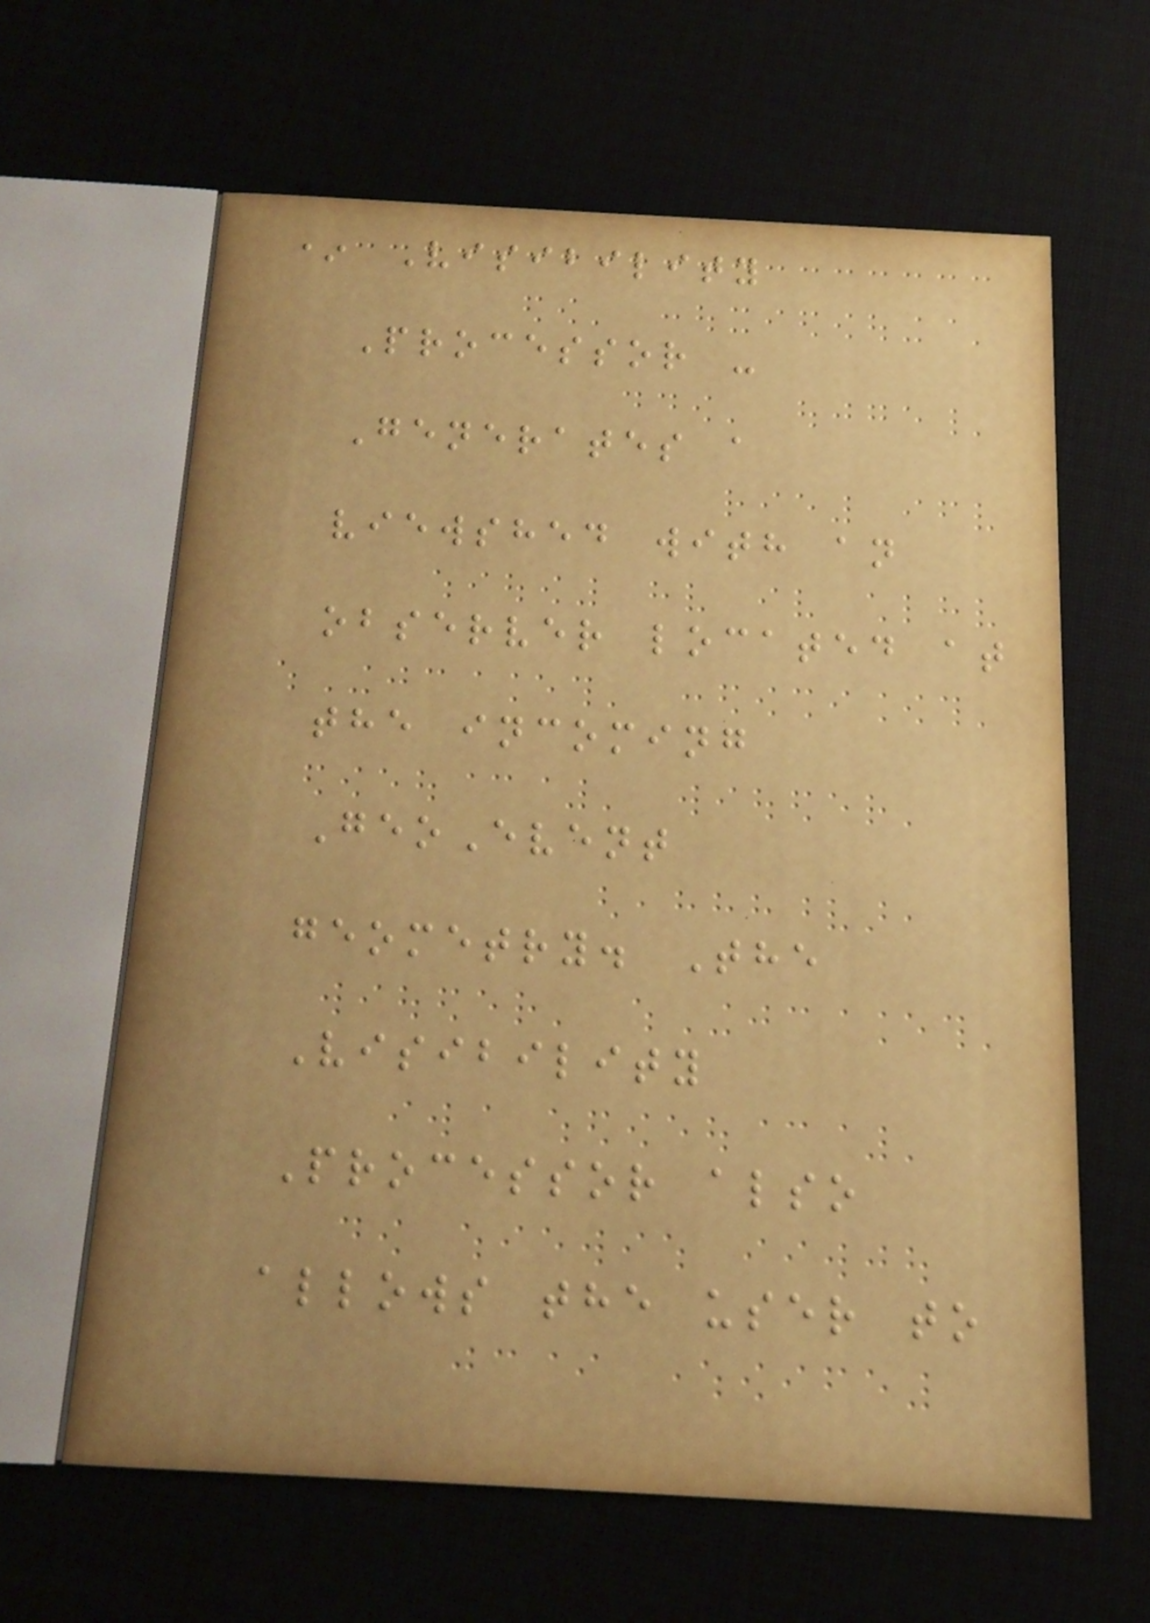* Visibility
Processor -
Generates a
viewshed with an
observer located at
the incoming
GeoEvent
geometry. The
Visibility
Processor also
allows the user to
